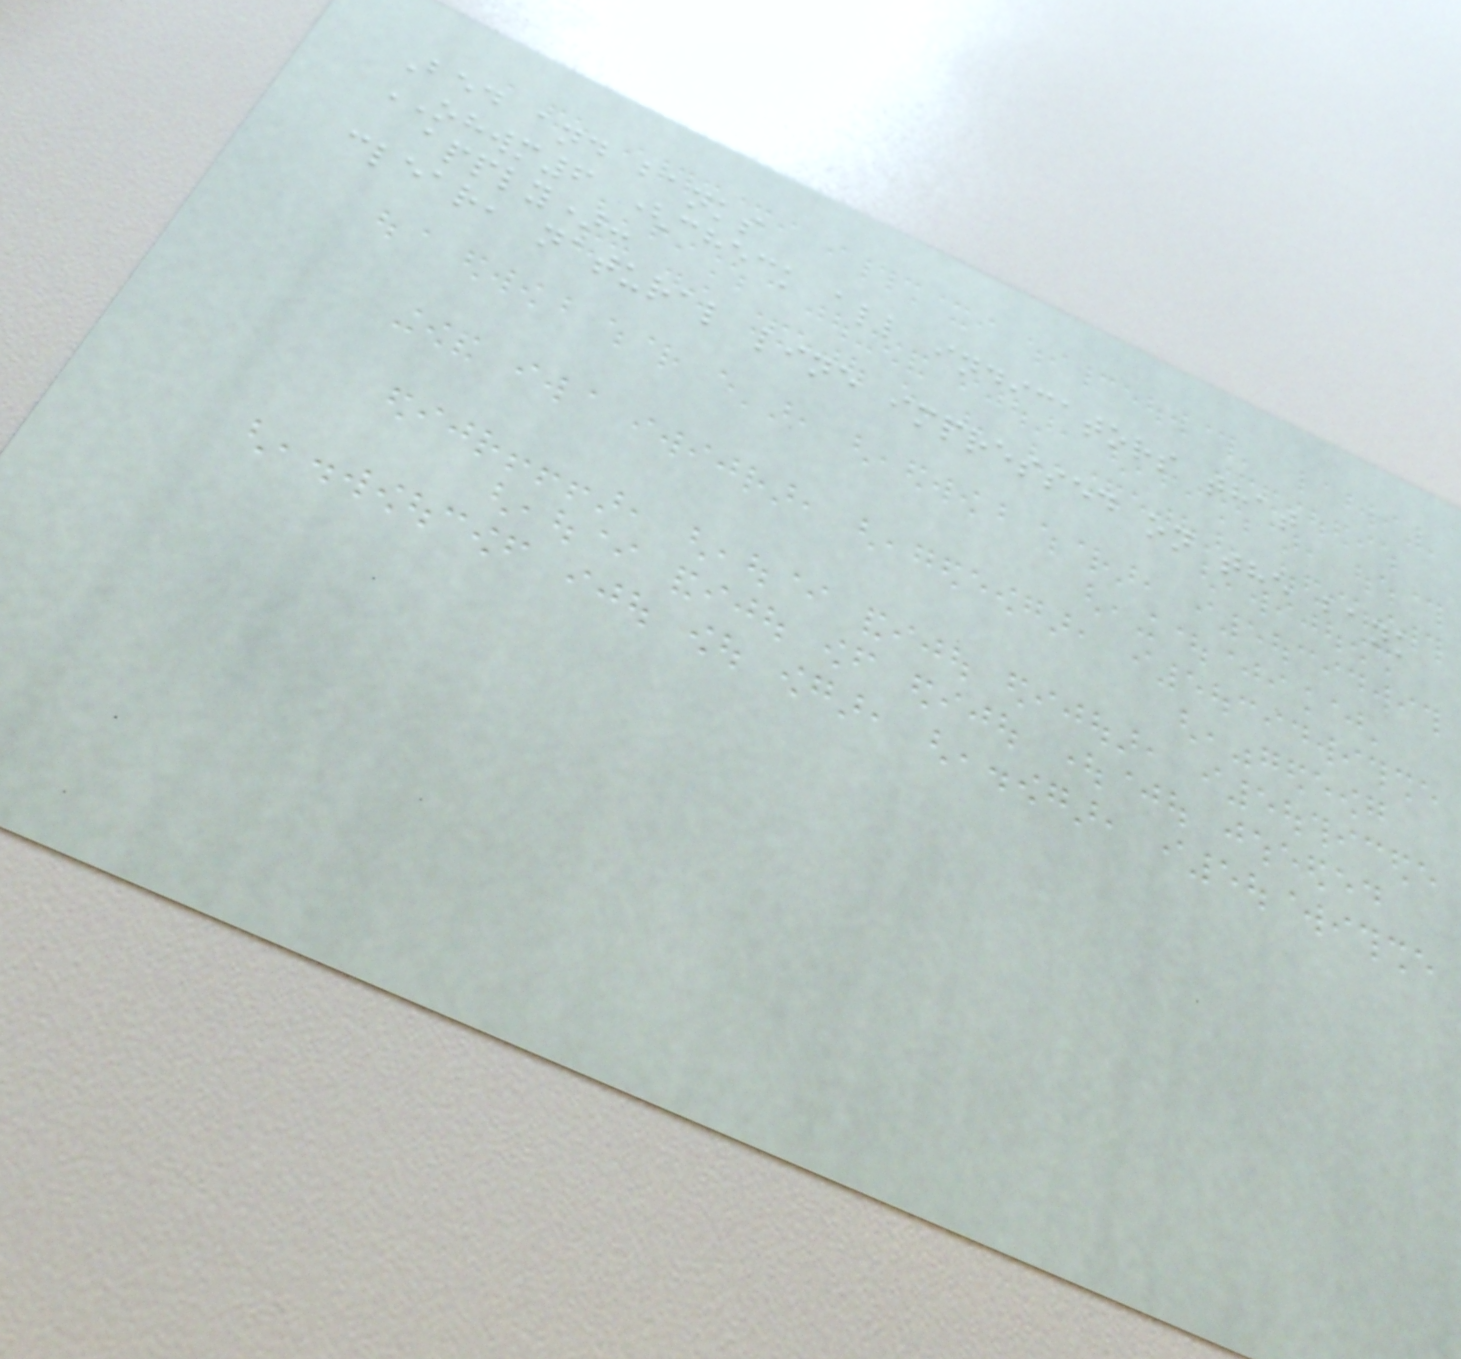Bed and banks
OHWM6 (check all indicators that
apply):
clear, natural line impressed on the bank
